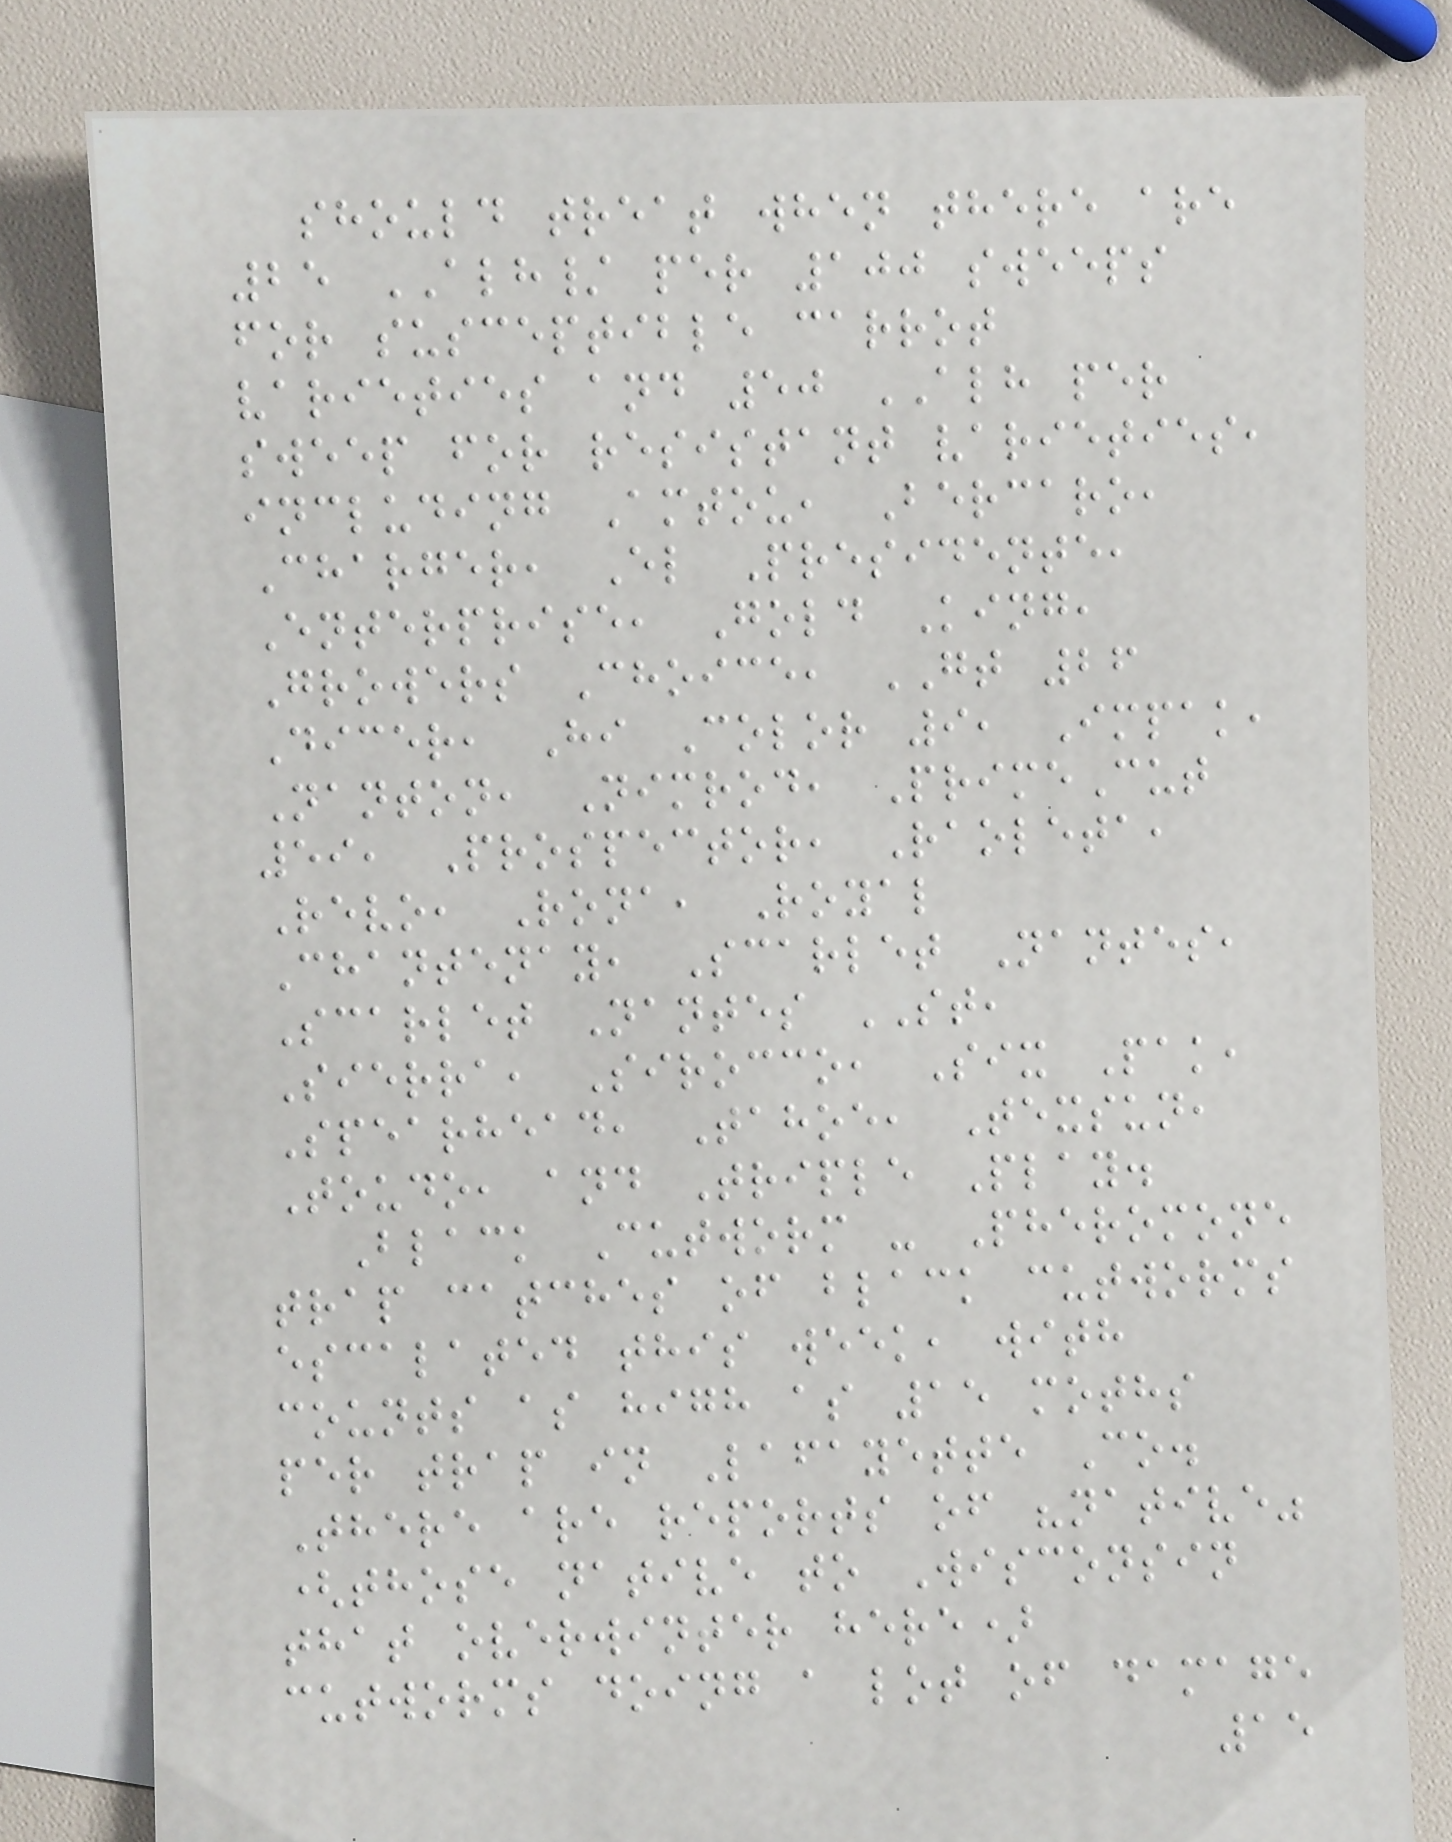should treat when there are
25 ALH/ per 100 sweeps
for susceptible carrot
varieties and 50 ALH per
sweep for resistant varieties,
including Amtou, Bercaro,
Charger, El Presidente,
Enterprise, Gold King,
Growers Choice, GT 26
Dicer, Hi Color 9, Impak,
Nanton, Nimrod, PrimeCut
59, Prospector, Raoleta,
Revo, Rona, Royal
Chantenay, Scarlet Nantes,
Scarlet Nantes ST,
Sierra, Sirocco, Six Pak,
Spearhead, Tahoe, Texsun,
Toudo, and Triple Play.
Black Cutworm - Pheromone
trap catches of black cutworms
escalated this week, with
counts as high as 15 moths
per trap in Lafayette Co.
There are reports of "native"
(those native to Wisconsin
that overwinter here)
cutworms doing a lot of damage
15
